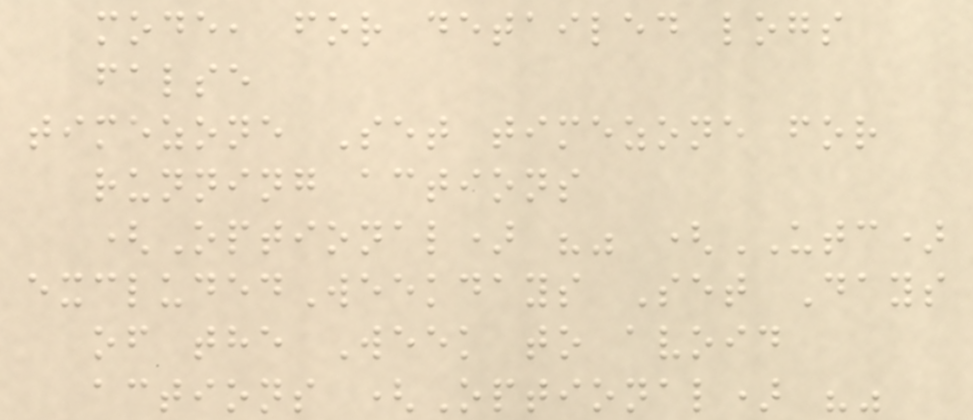mode, for detailed logs
false
timezone Set timezone for
running actions
(Optional) "" (UTC)
excludedWeekdays Set Days
of the Week to avoid
actions (Optional) ""
